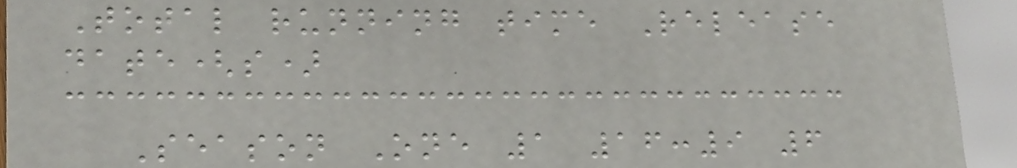Total running time Release
date(s)
Season One 1 16:9 6
